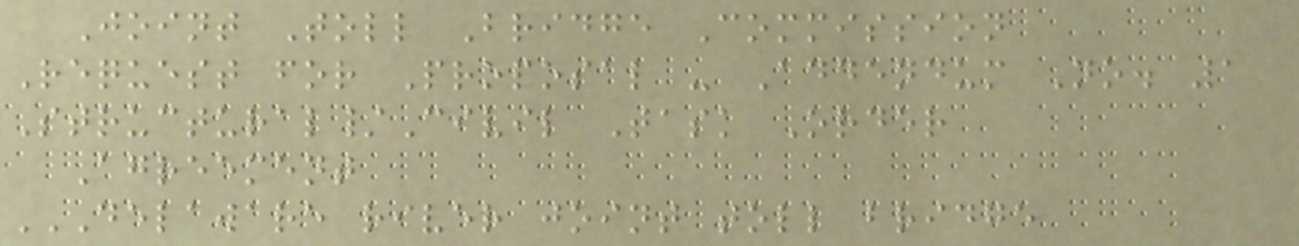Joint Toll Bridge Commission
Request for Proposal - Addendum No. 1
Structural/Civil Task Order
Agreement
DELAWARE RIVER JOINT TOLL BRIDGE
